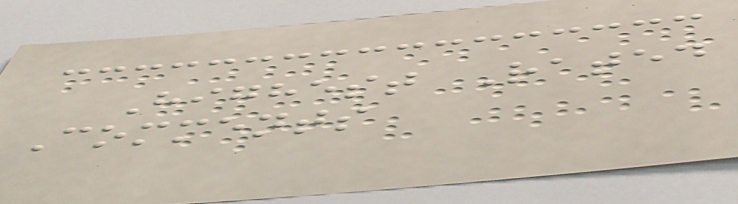Highest Rated
Comments
